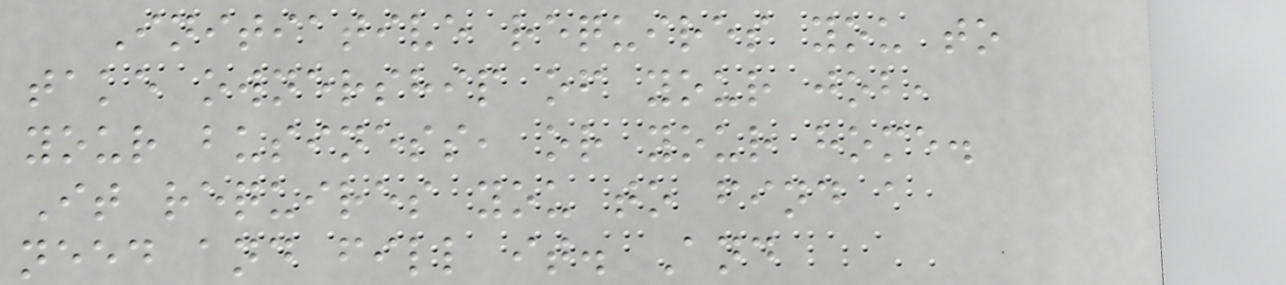Initiative requires you to
take ownership of your job,
your business, or your home.
It requires you to find a
need and fill it. And
